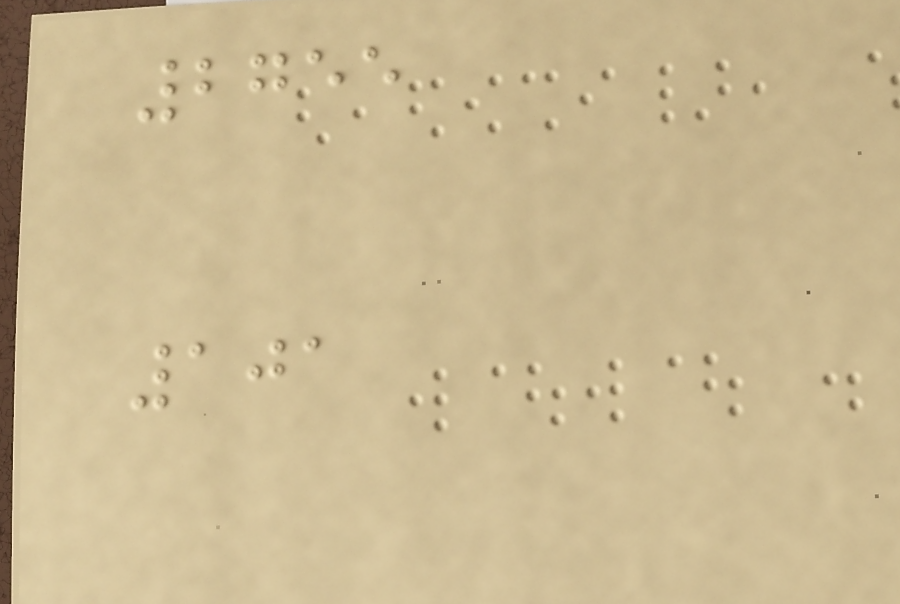2755
101
